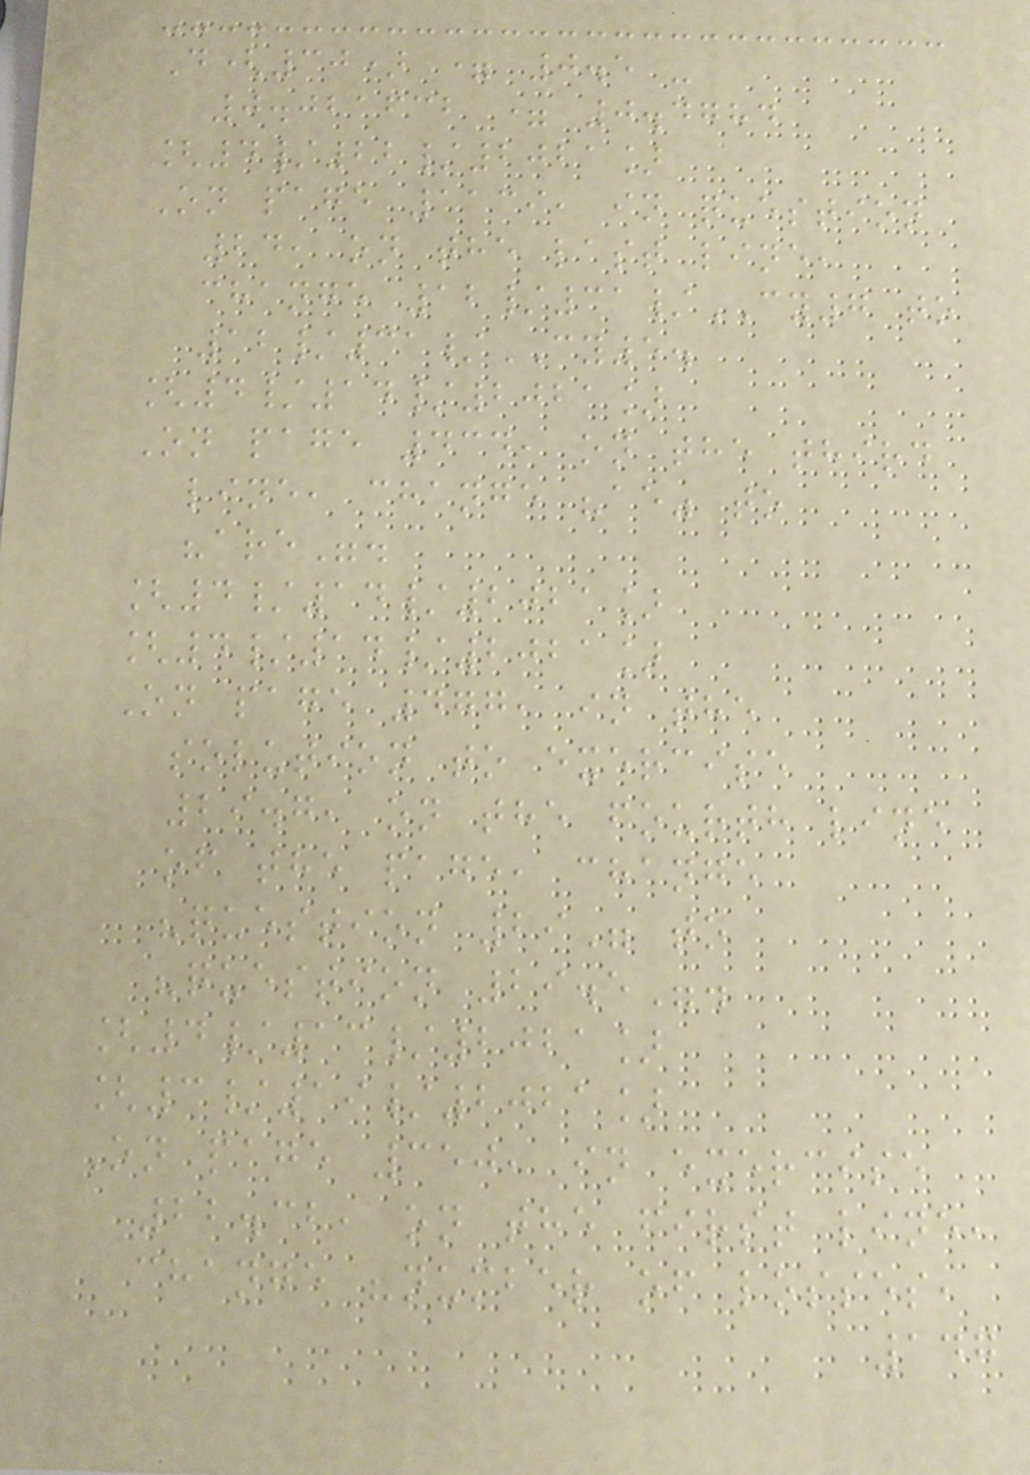D(30) = 0.5 -
0.021632 = 0.4784
[4/22/2021]
On page 1139, in question
24, on the last line,
change 12/31/CY7 to
12/31/CY5.
[4/14/2021]
On page 434, on the third
line, change "ae" to
"are".
[4/14/2021]
[4/14/2021]
On page 477, in the
solution to exercise
29.7, on the fourth line
of the page, change
"question 29" to
"question 29.5".
[4/13/2021]
[3/19/2021]
On page 350, in exercise
22.32, on the first line,
change "number of losses,
147
